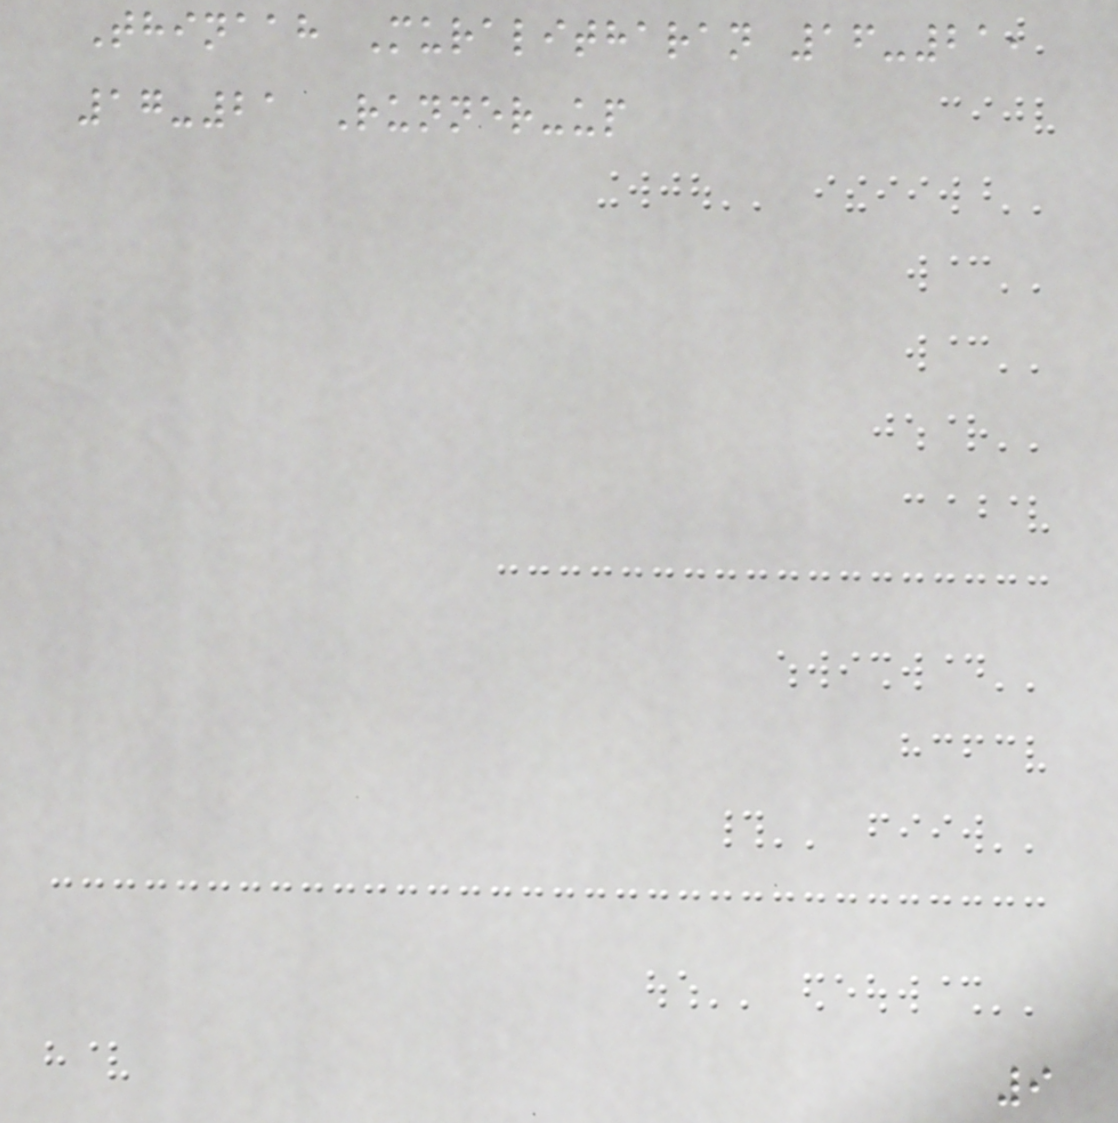Thinaah Muralitharan 16-21,
17-21 Runner-up
9
